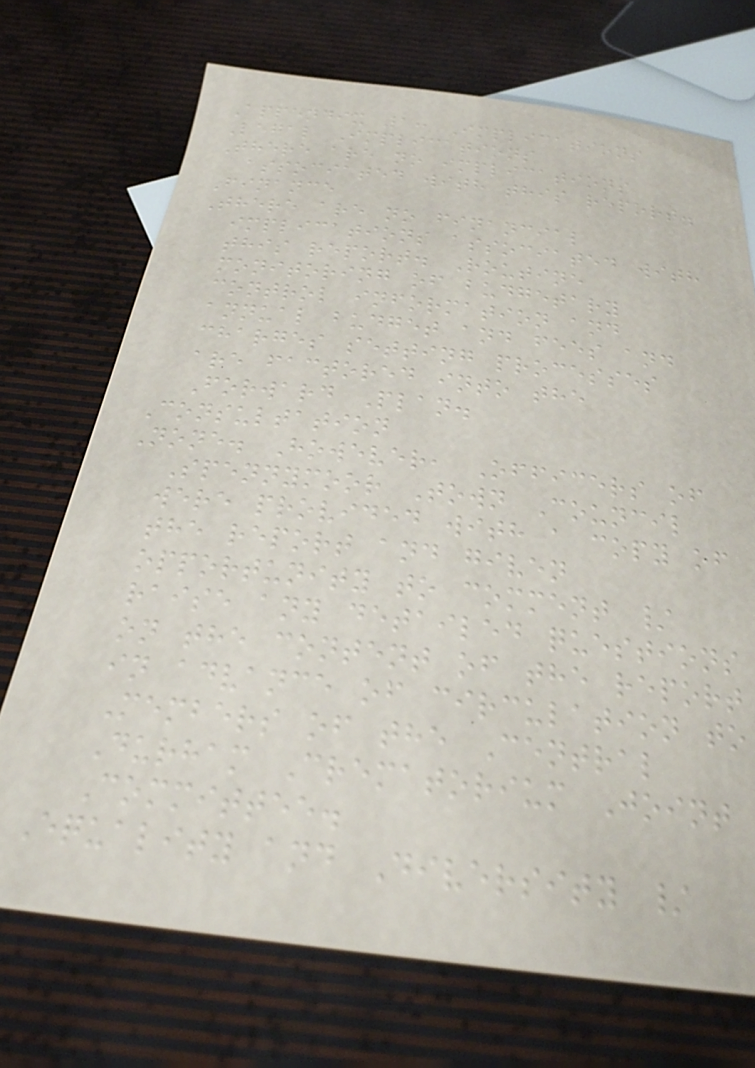Appendix 1: Implications
Legal Implications
There are no implications
associated with this report.
Finance
There are no financial
implications associated with
this report. Routine
monitoring of budgetary
control information and
annual budget and fees and
charges setting processes
are factored into the
Forward Plan.
Consultation
None. However, Officers of
Spennymoor Town Council
were provided with a copy of
the report and given
opportunity to comment /
raise any detailed questions
on the content of the report
in advance of circulation to
Members of the Central
Durham Crematorium Joint
Committee.
Equality and Diversity /
